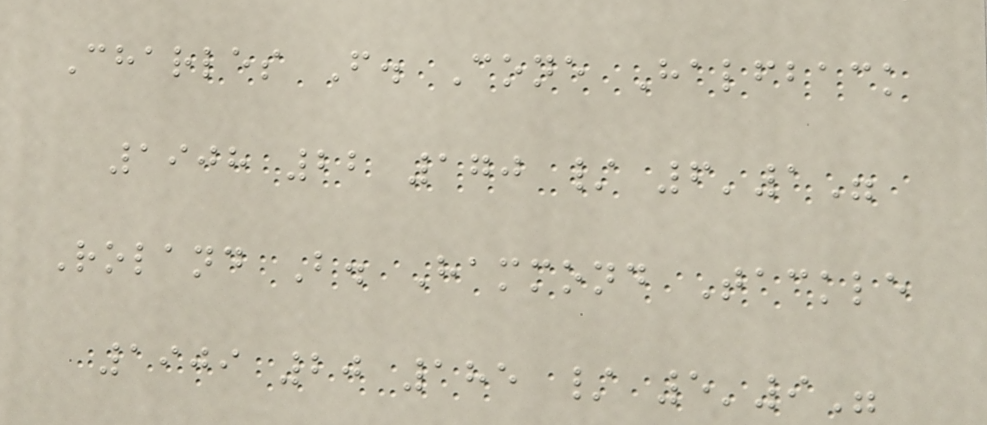Charles F. Cone Halfback
1908 22 170 / 6'1"
Roland B. Hammond Tackle
1909 20 185 / 5'9"
